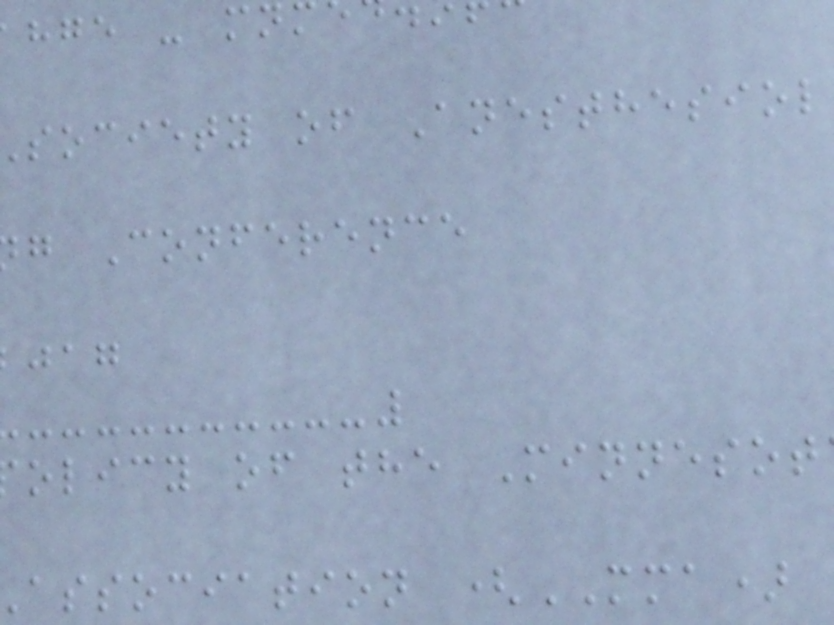hge - mn
society of Anesthesiol
g Conference
olicy of the Minnesot
association (MMA)
